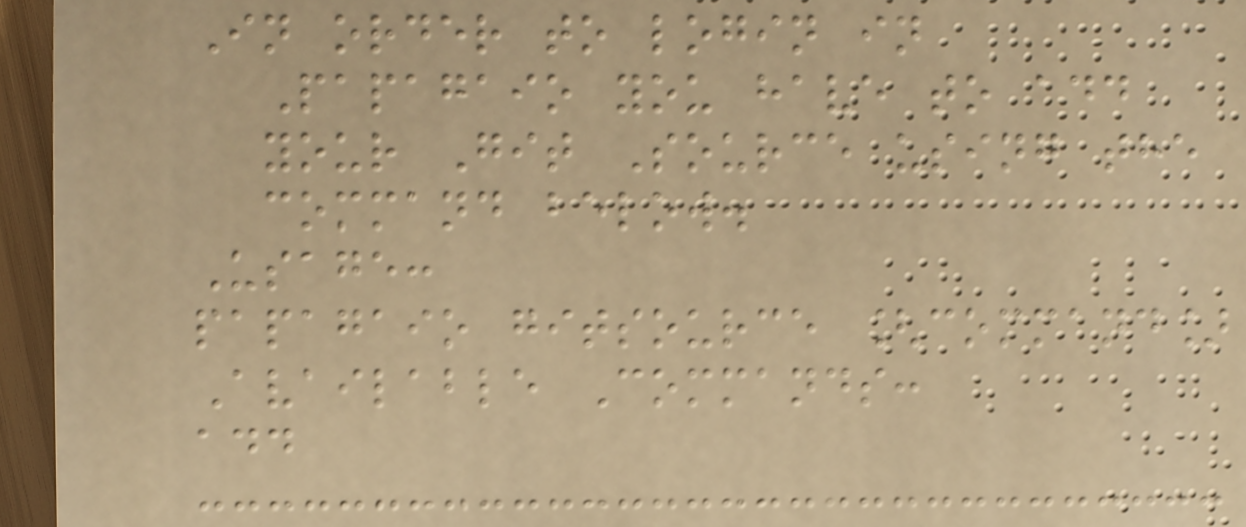In order to login in
Papagaio you have to add
your Git Source using the
command below.
Usage:
papagaio gitsource [command]
Available Commands:
add
